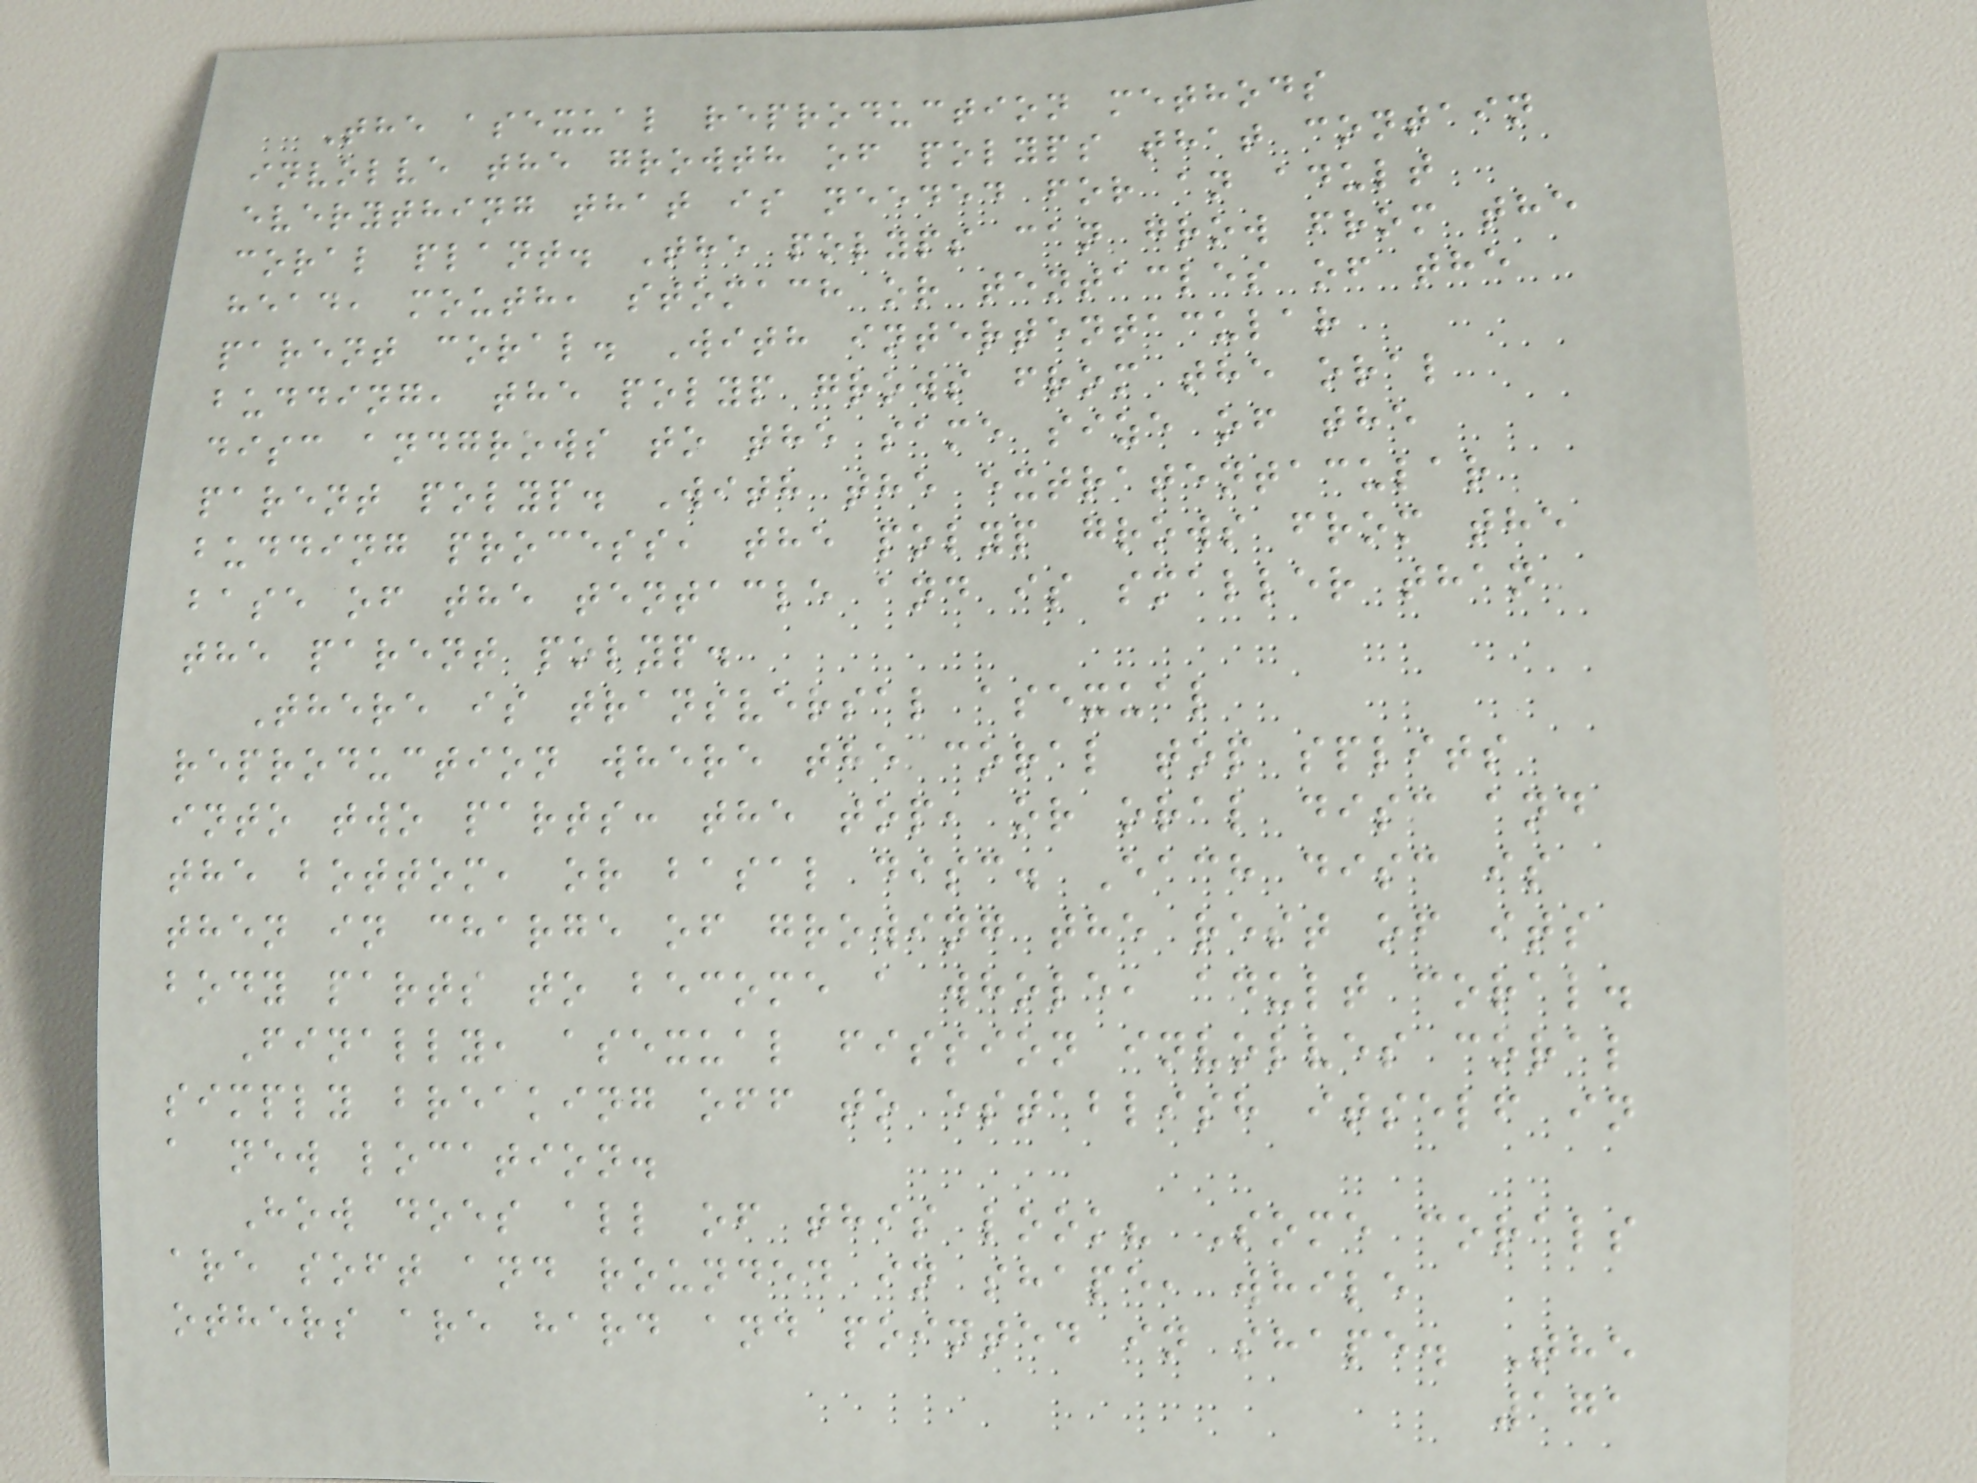The asexual reproduction methods
involve the growth of polyps that contain
everything that is needed for an adult
coral plant. The polyps can grow from the
head, mouth, stomach or tentacles of the
parent coral. With intertentacular
budding, the polyp grows from the oral
disc andgrows to the same size of the
parent polyp. With the extratentacular
budding process, the polyp grows from the
base of the tentacle and is smaller than
the parent polyp.
There is transversal asexual
reproduction where the coral top splits
into two parts: the top, or oral disc and
the bottom, or basal disc. Each disc is
then in charge of growing the rest of its
body parts to become a whole, adult coral.
Finally, asexual fission involves coral
simply breaking off to establish itself in
a new location.
How does all of this look? Some corals
are soft and rounded in shape, while
others are hard and pointed in shape. The
171
